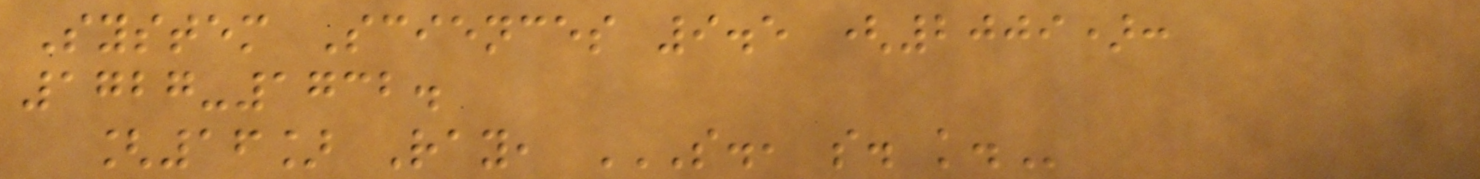System Sciences 9.5 (2009):
1727-1732.
[16] Ray, S., S. K.
